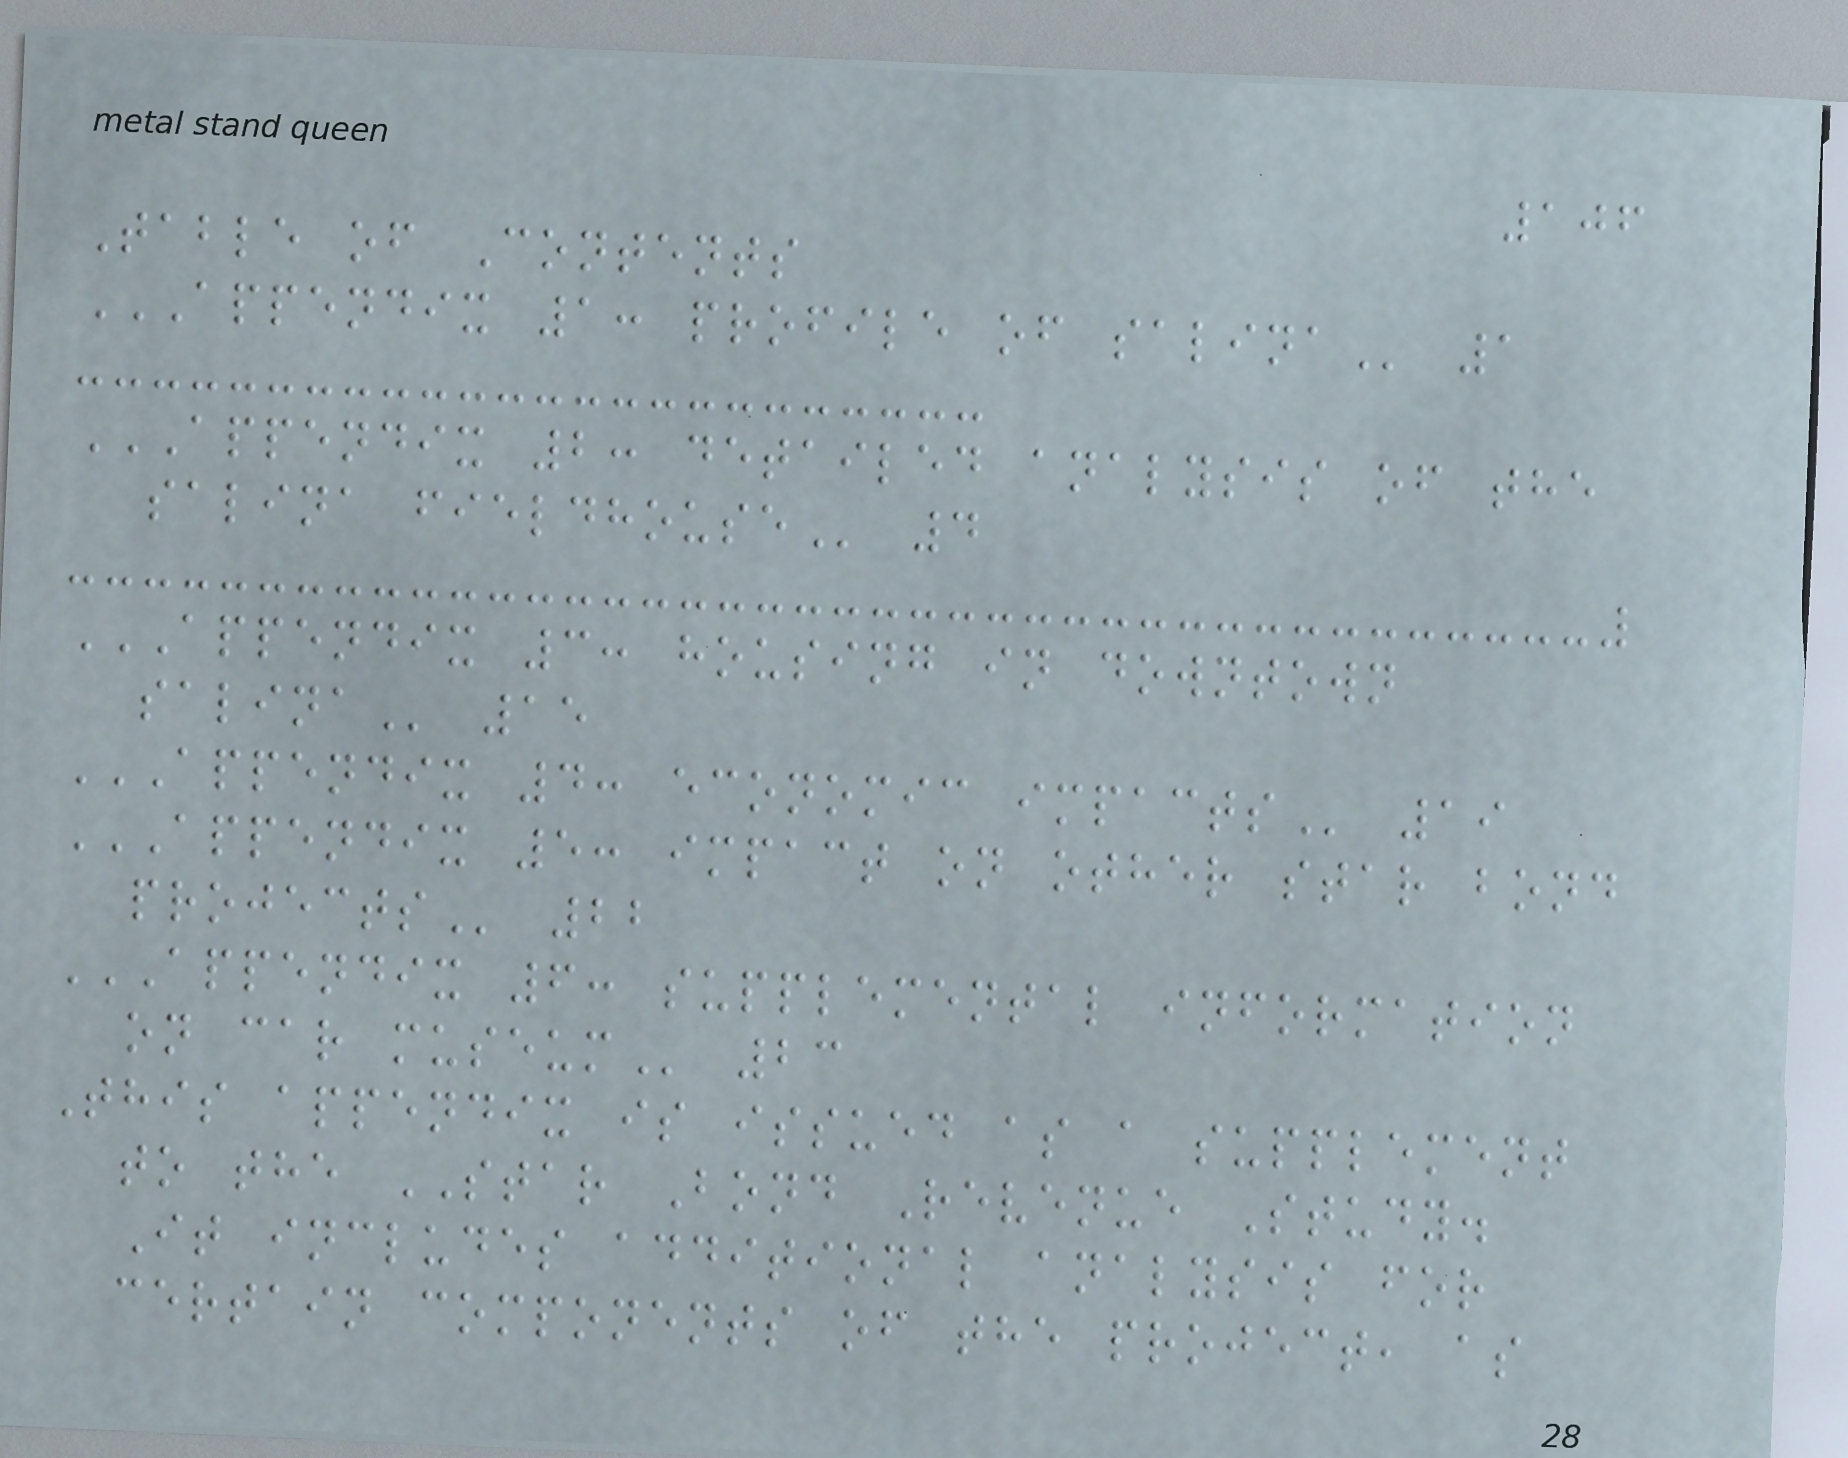106
Table of Contents
APPENDIX 1: PROFILE OF SALINA 1
APPENDIX 2: DETAILED ANALYSIS OF THE
SALINA FIELDHOUSE 4
APPENDIX 3: HOUSING IN DOWNTOWN
SALINA 15
APPENDIX 4: ECONOMIC IMPACTS 19
APPENDIX 5: IMPACT ON OTHER STAR BOND
PROJECTS 22
APPENDIX 6: SUPPLEMENTAL INFORMATION
ON CAR MUSEUM 23
This appendix is issued as a supplement
to the STAR Bond Revenue Study.
It includes additional analysis for
certain components of the project, as
